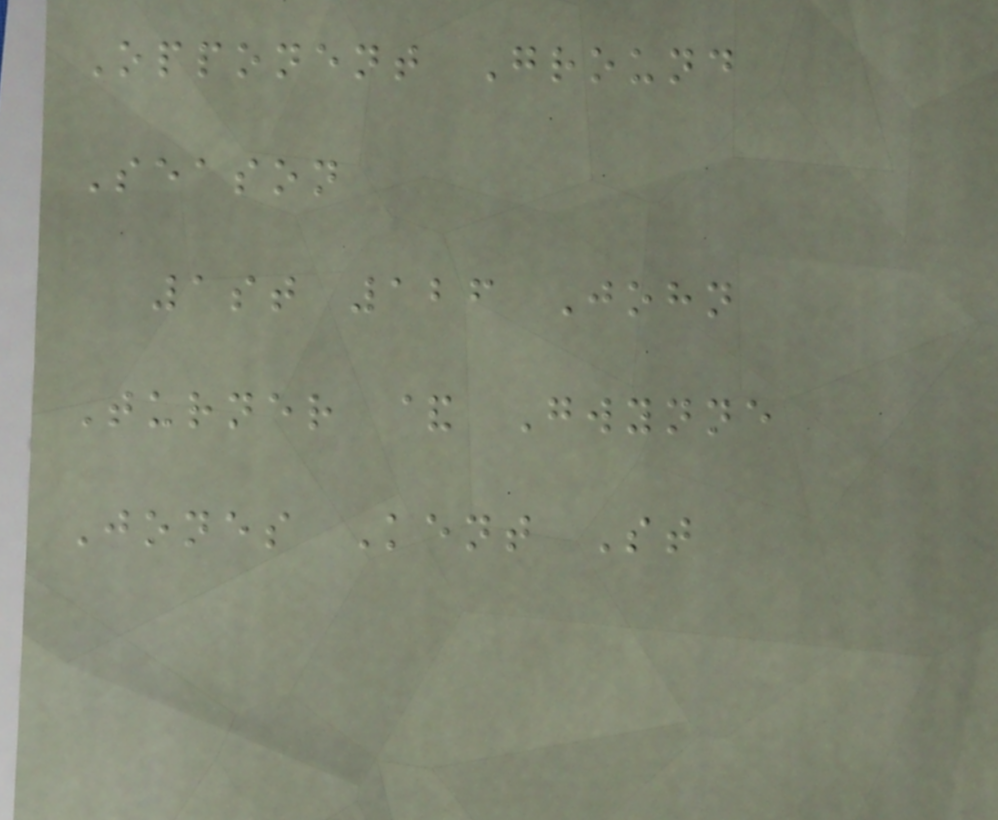Opponent Ground
Season
1st 126 John
Turner & Gwynne
Jones Kent St
